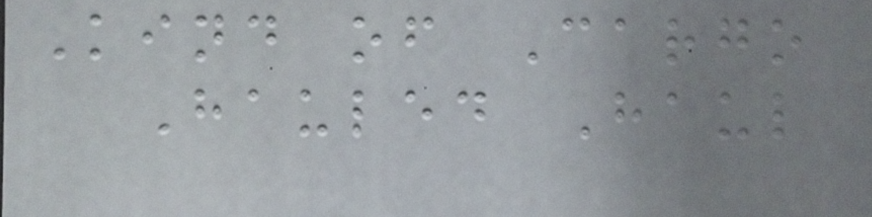Kind of Cargo
Hauled Haul
